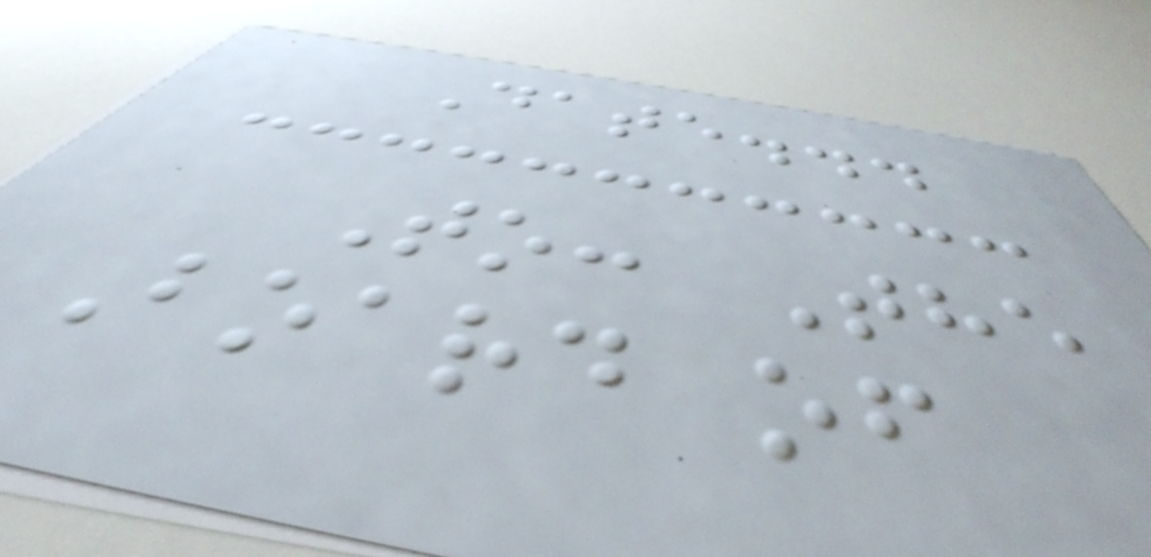Date...
To: The
Board of
